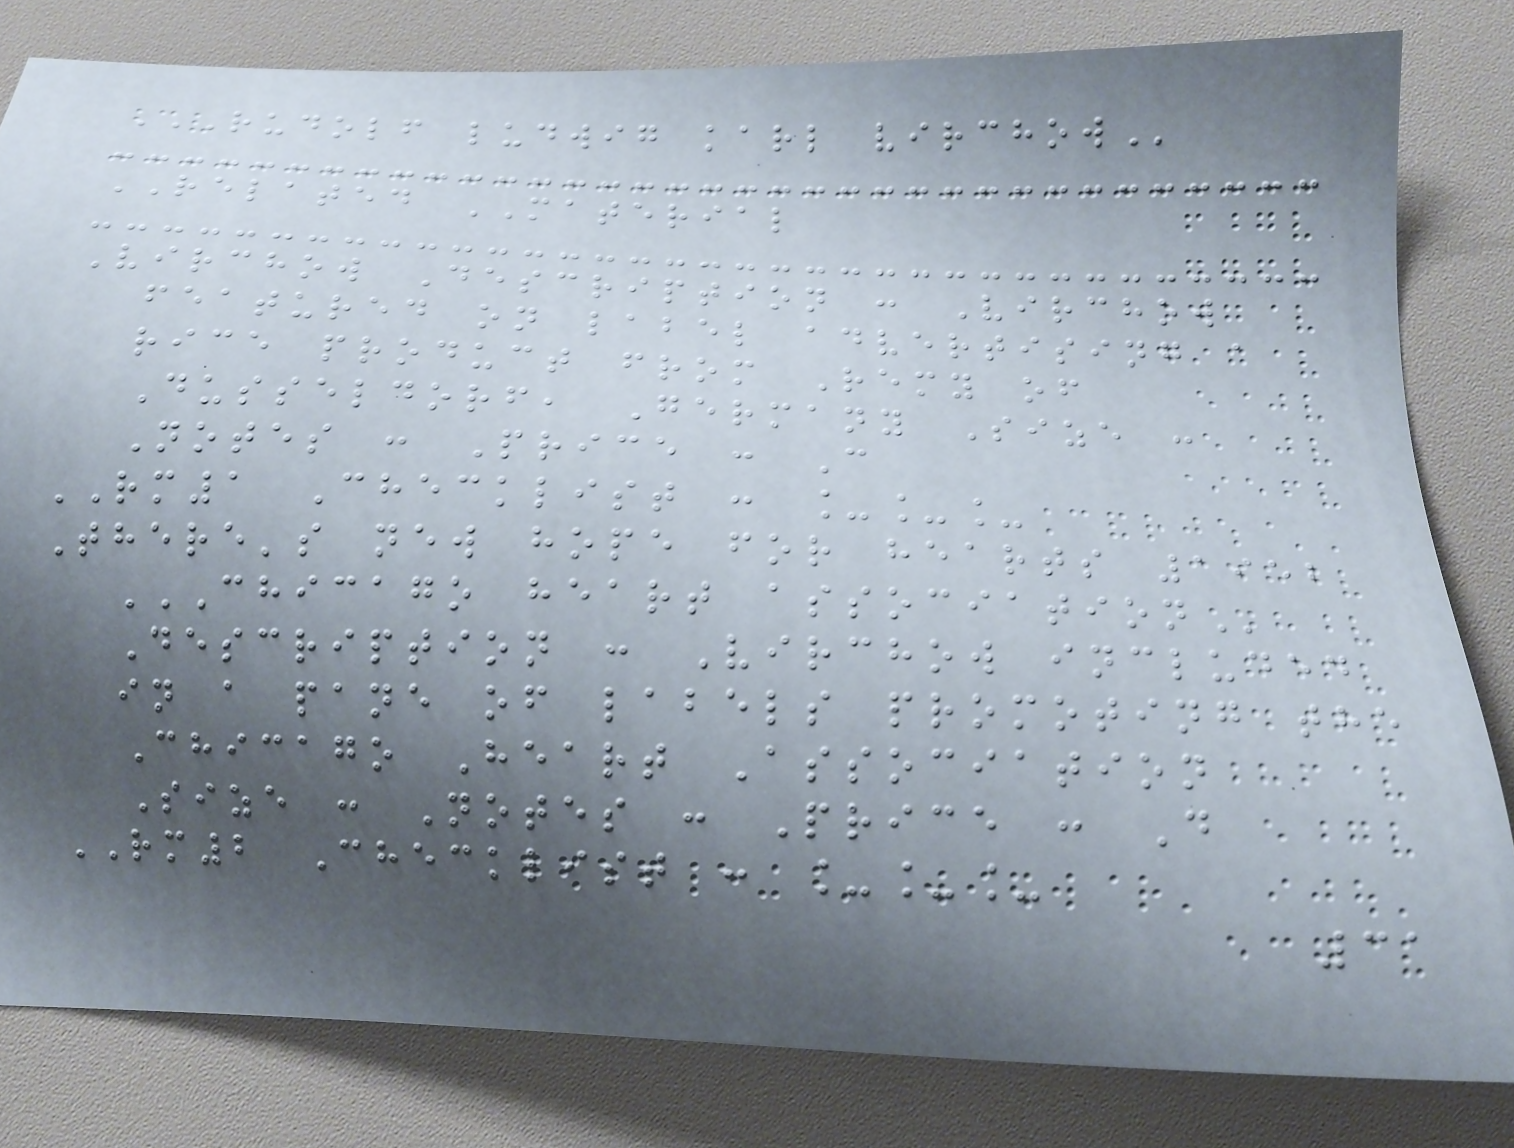RUDOLF LUDWIG KARL VIRCHOW
RELATED MATERIAL
Virchow Description : Virchow
featured on label advertising a
rice product from Remy of
Dusseldorf, Germany Size :
Notes : Price : C
RM1 Checklist : ___
There's new hope for hearts 1952
CHICAGO HEART ASSOCIATION
Description : Virchow included
in a pane of labels promoting the
Chicago Heart Association
Size : Notes : Price : D
RM2 Checklist : ___
31
